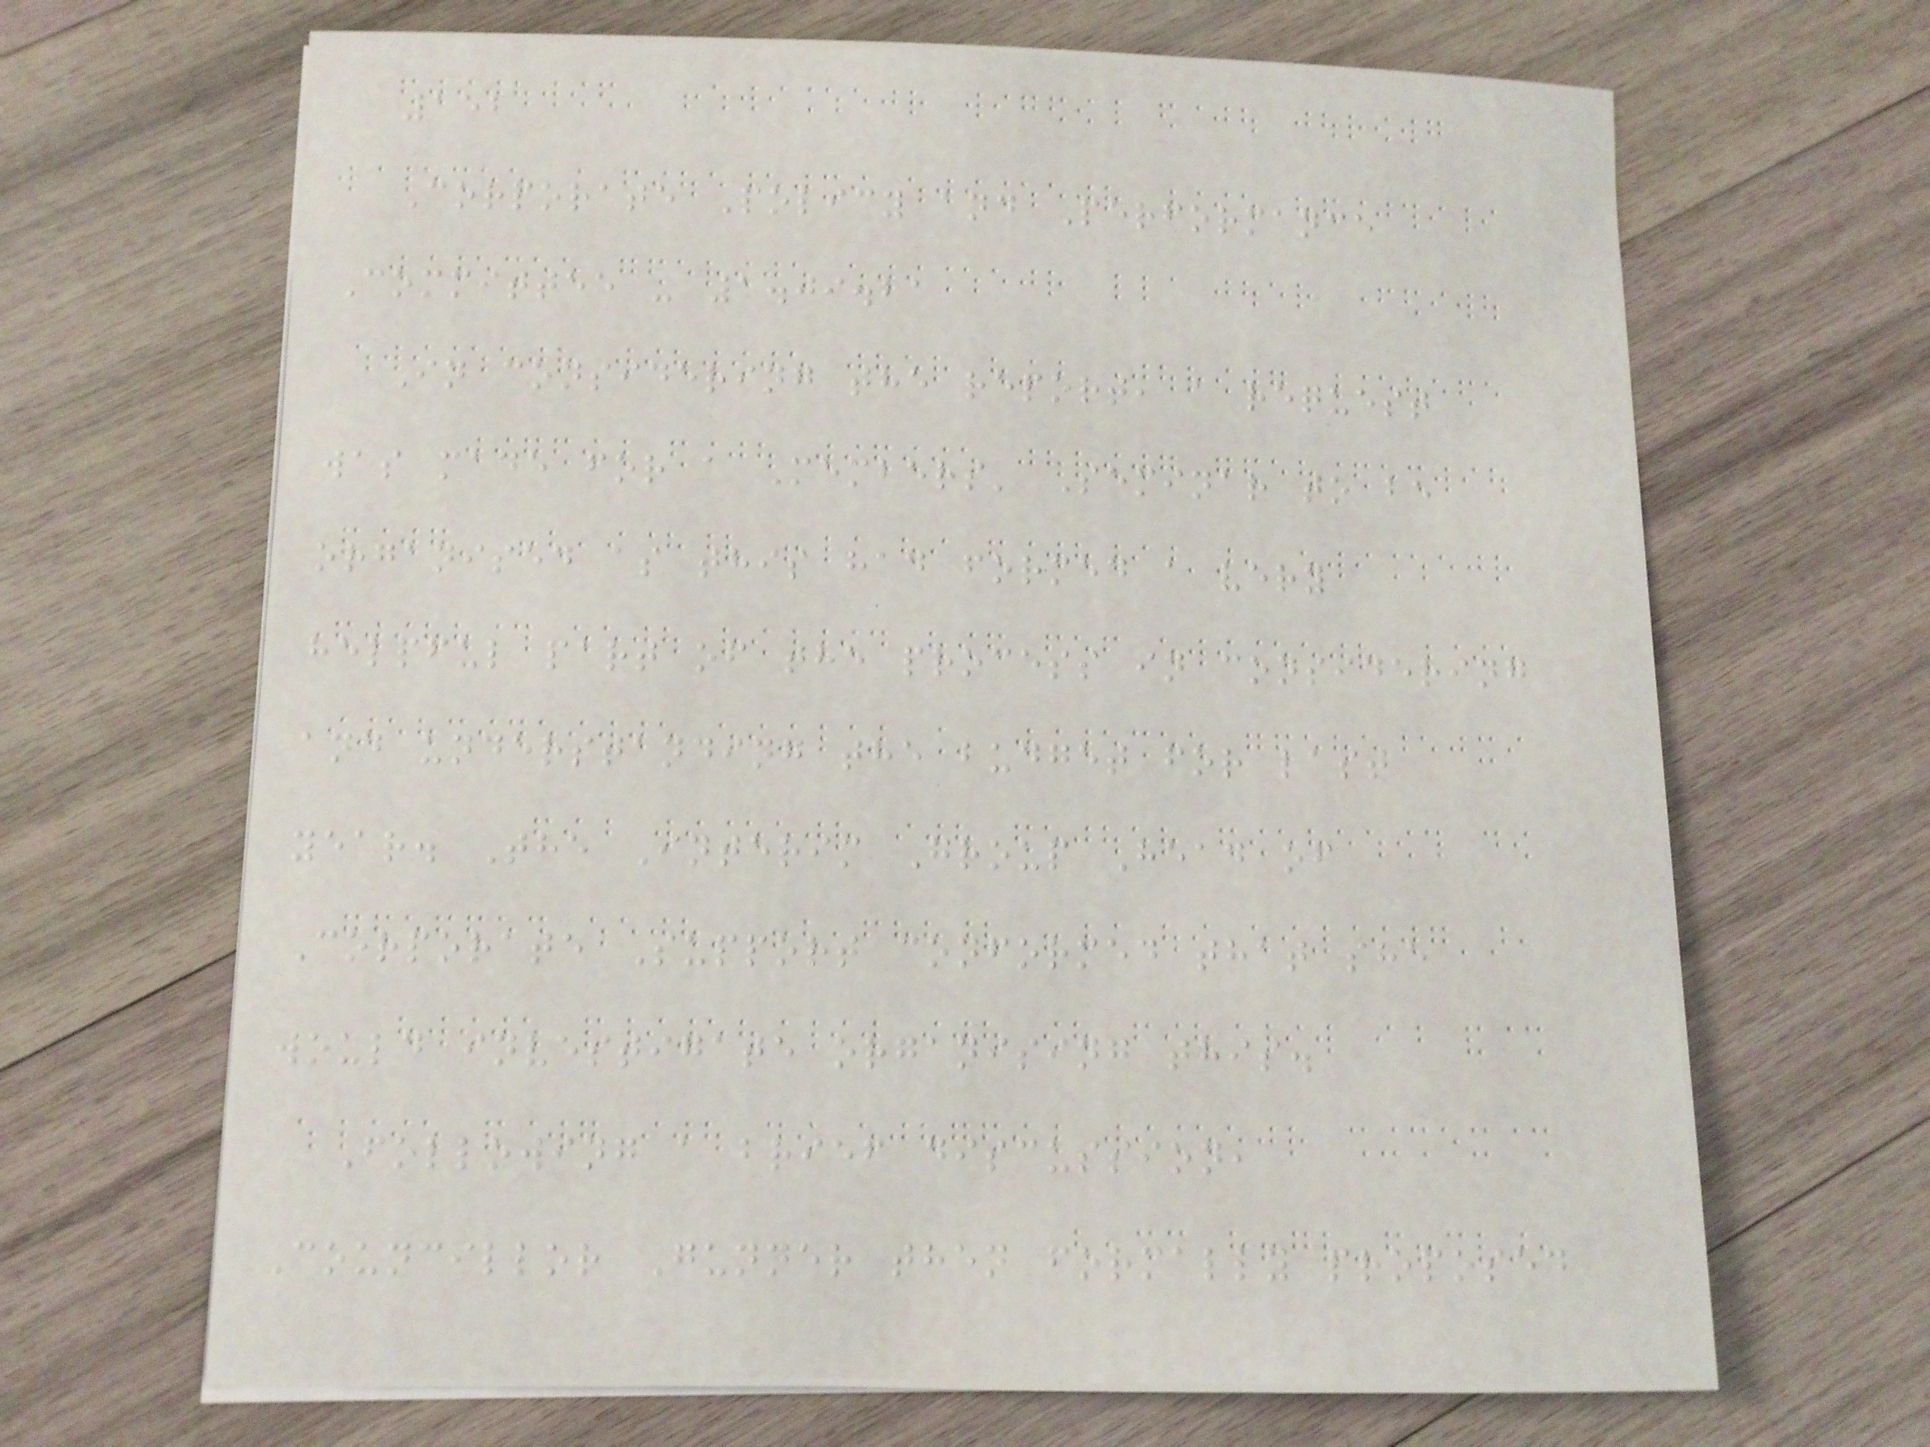152
Corporate Policy and Performance
Committee - 1.09.21
In considering the report, a request
was made for a Members' Seminar to be
organised as this had formed a very
helpful part of the process in considering
and understanding the budget for last
year. The Interim Group Head of
Corporate Support conformed that she
would investigate organising this.
Following a brief discussion,
Councillor Gunner then formally proposed
